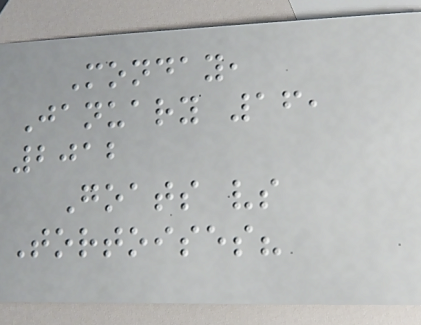Monday,
January 16,
2012
Goats vs
Tortoises?
